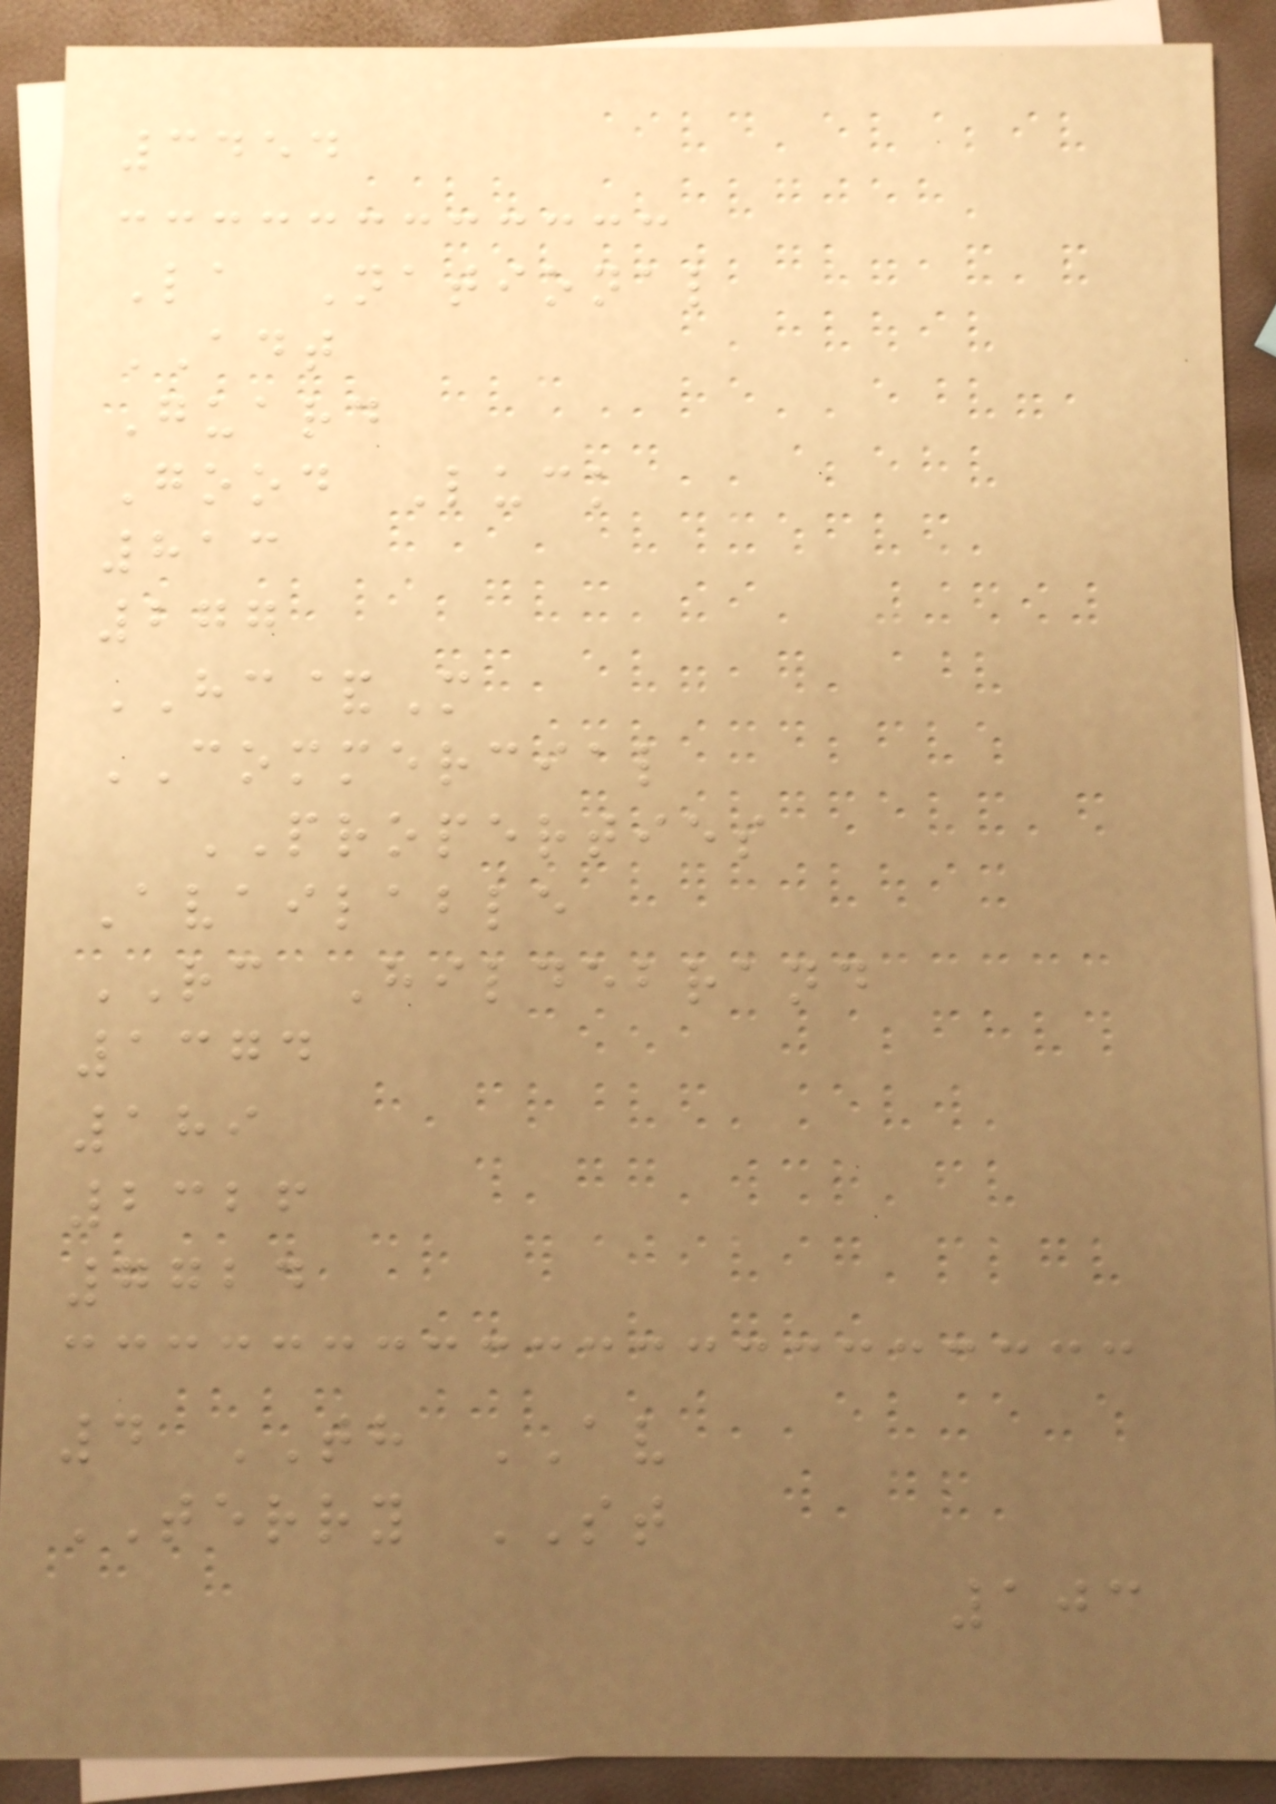3454
La National
ADT
Guard
Good Luck
813
277
HC&M
COMMERCIAL
PROPERTIES
Available
RC Hildebrand
1374
189
2326
7724
4 TH AV
TERRY ST
103
